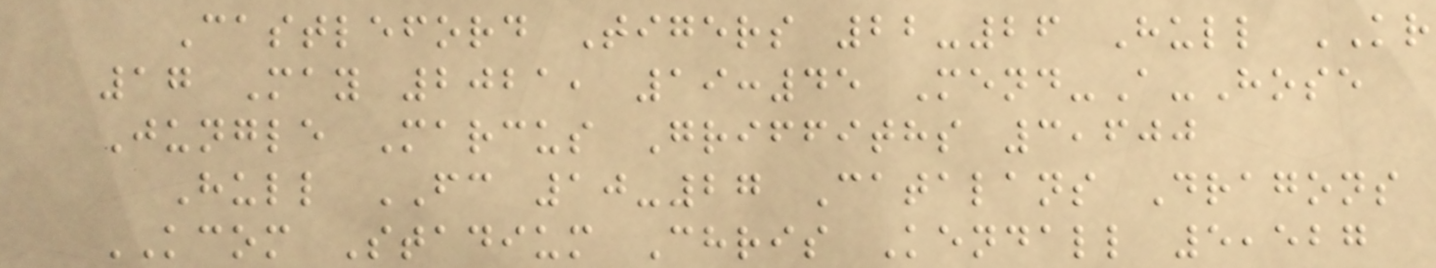Castleford Tigers 22-26 Hull KR
17 May 2021, 19:45 Mend-A-Hose
Jungle Marcus Griffiths 3,600
Hull FC 10-27 Catalans Dragons
KCOM Stadium Chris Kendall 5,527
